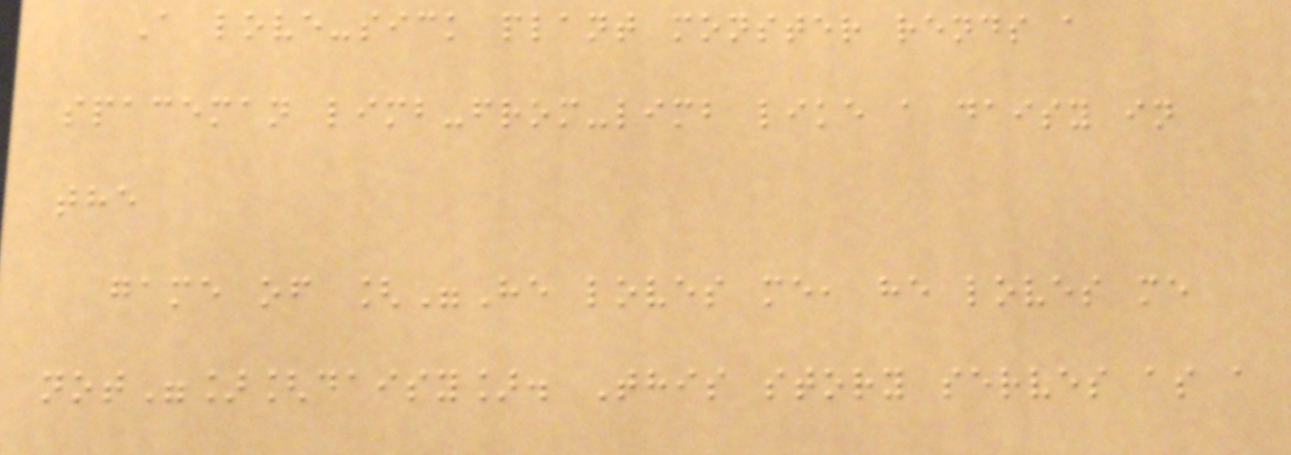A love-sick plant monster rends a
spaceman limb-from-limb like a daisy in
the
game of ["He loves me, he loves me
not"][daisy]. This story serves as a
